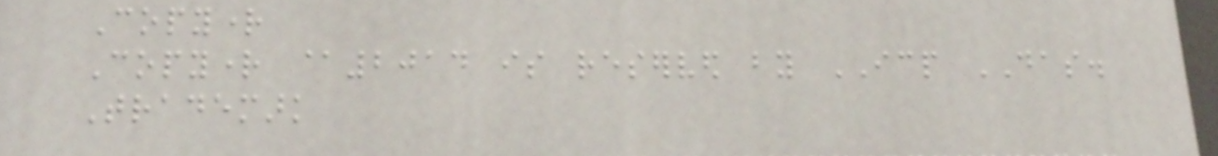Copyright
Copyright @2014 is reserved by ICP DAS.
Trademark
